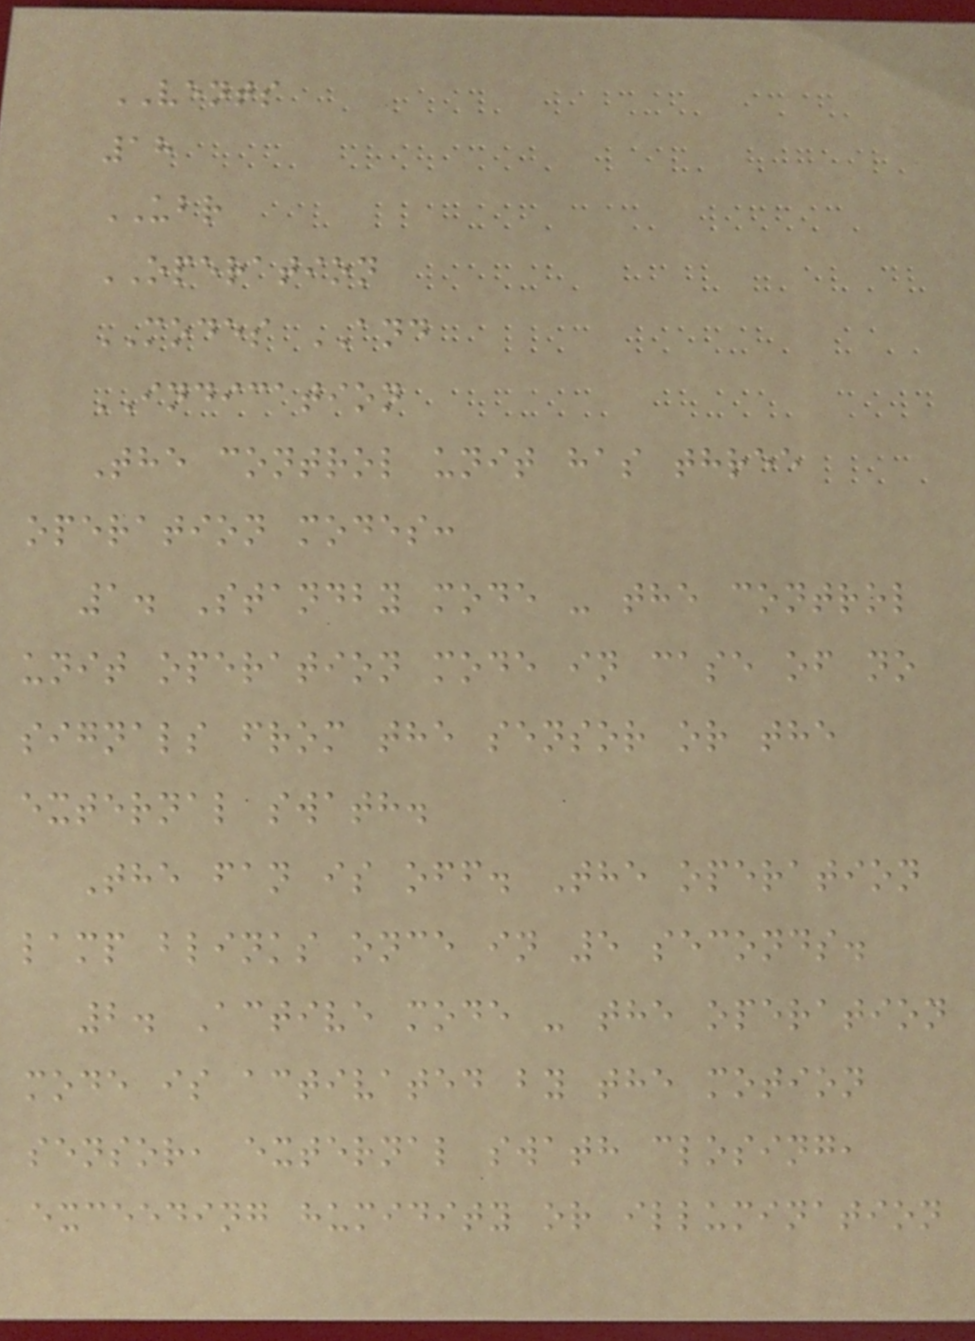VENTS
18
UBR
OPERATION
MODES AND
INDICATION
The control unit has three
operation modes:
1. Standby mode - the control
unit operation mode in case of no
signals from the sensor or the
external swath.
The fan is off. The operation
lamp blinks once in 5 seconds.
2. Active mode - the operation
mode is activated by the motion
sensor, external swath closing,
exceeding humidity or illumination
